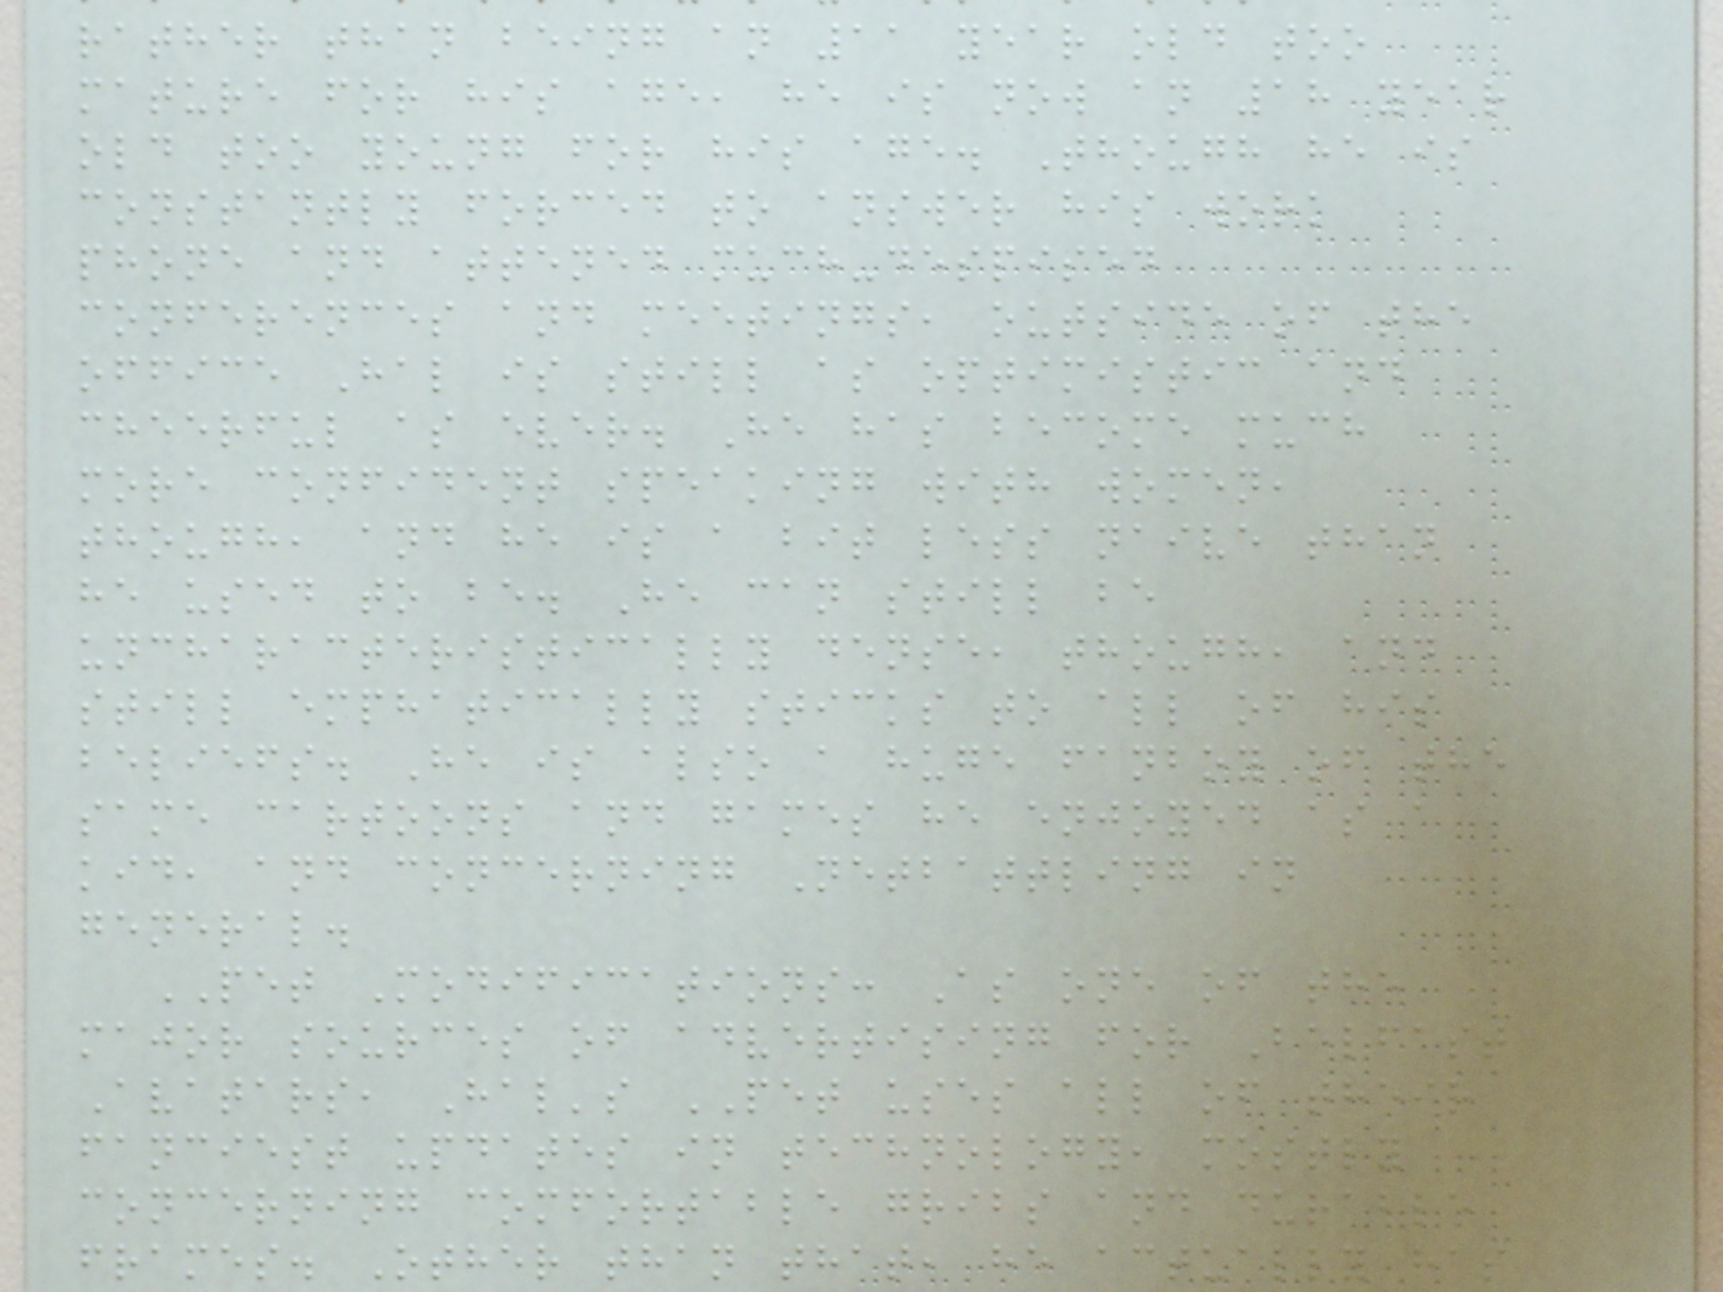rather than being an 11 year old too
mature for his age, he is now an 18 year
old too young for his age. Though he is
constantly forced to answer his work
phone and attened much-despised
conferences and meetings, outside of the
office Hal is still as optimistic and
cheerful as ever. He has become much
more confident speaking with women,
though, and he is a bit less naive than
he used to be. He can still be
uncharacteristically dense, though, and
still emphatically sticks to all of his
beliefs. He is also a huge fanboy of the
same cartoons and games he enjoyed as a
kid, and concerning Netbattling in
general.
PET Modifications: As one of the
major sources of advertising for Belfast
Avatars, Hal's PET uses all of their
fanciest updates in technology, mostly
concerning comfortable gribs and durable
frames. Other than that, he actually has
